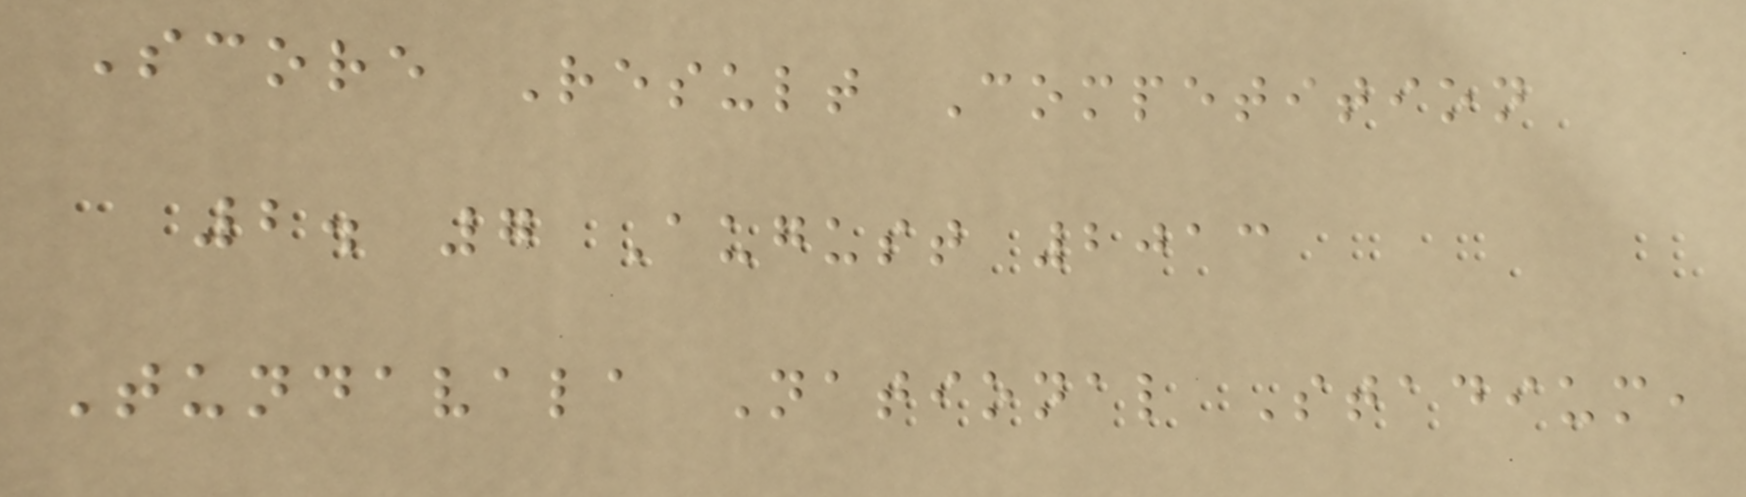Score Result Competition
2. 7 August 2013
Tundavala National Stadium,
